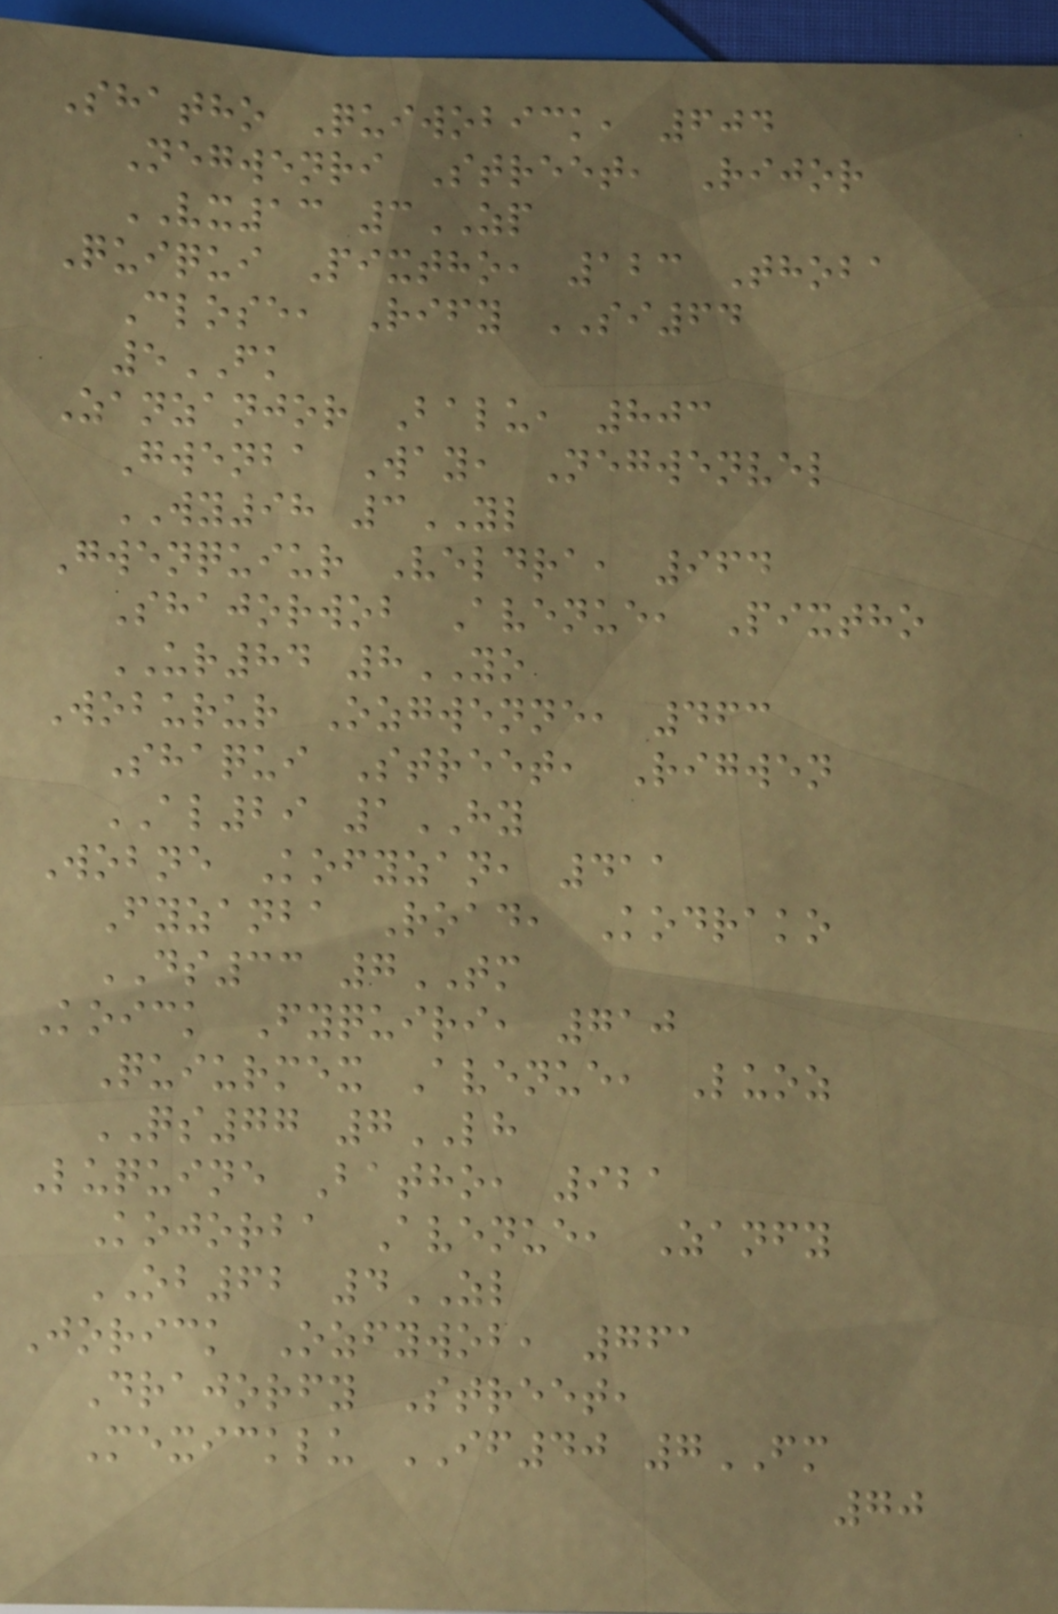Shatho Quiwobick, 604
Negwenri Street, Rijor
VX13 3ZP
Quiqui Pixtho, 123 Thoba
Close, Rify SI64
5FK
Zanzanjor Balu, 803
Gwenba Way, Negwenvel
WY98 3YL
Gwenquiur Veldra, 964
Shajorwob Avenue, Pixtho
UR84 8YO
Woburur Ozgwenne, 463
Shaqui Street, Rigwen
AL29 1HY
Wobne Kofyzan, 411
Fyzanba Road, Kodrako
DS33 7TM
Koick Fyquiri, 710
Quiurmex Avenue, Luoz
QS77 7LH
Luquine Batho, 921
Kojorba Avenue, Zanfy
OB62 4ZL
Jorick Ozfywob, 761
Drajorfy Street,
Mexicklu IF40 7FM
70
